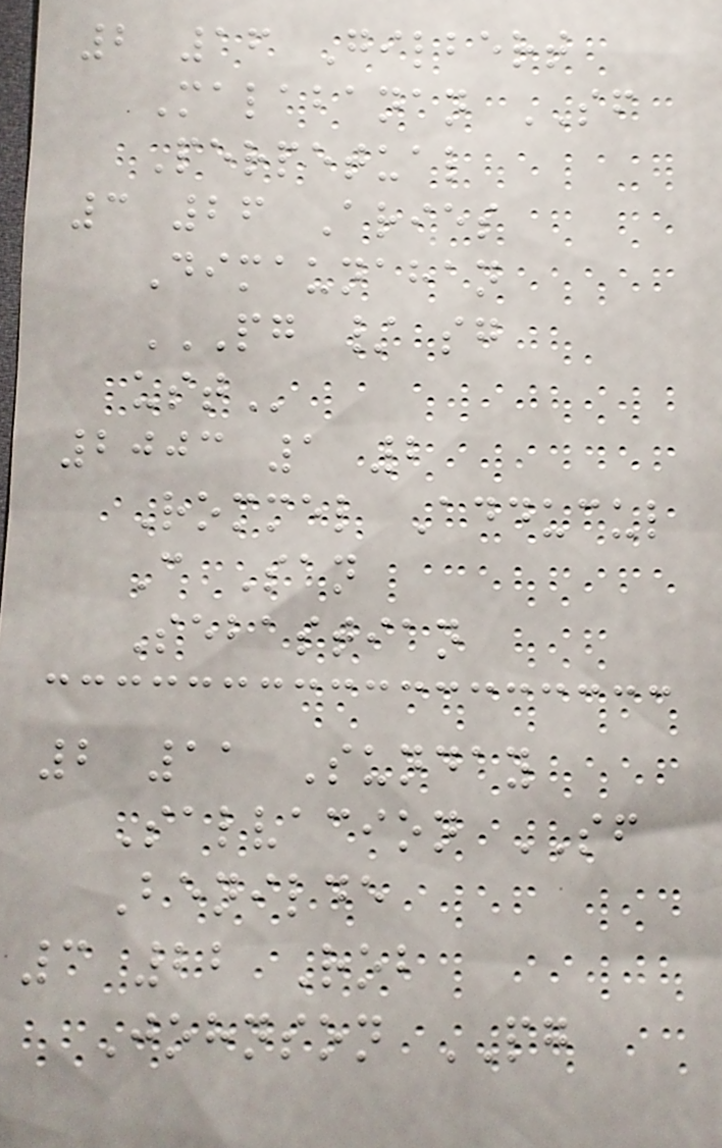2 16 Gilbert
Malabanan SF
Perpetual
3 26 Aries
Dimaunahan
PG / SG
UST
2003 1 2
Rommel Adducul
C San
Sebastian
2 11 Sunday
Salvacion SF
Benilde
3 22 Rob
Johnson PG
